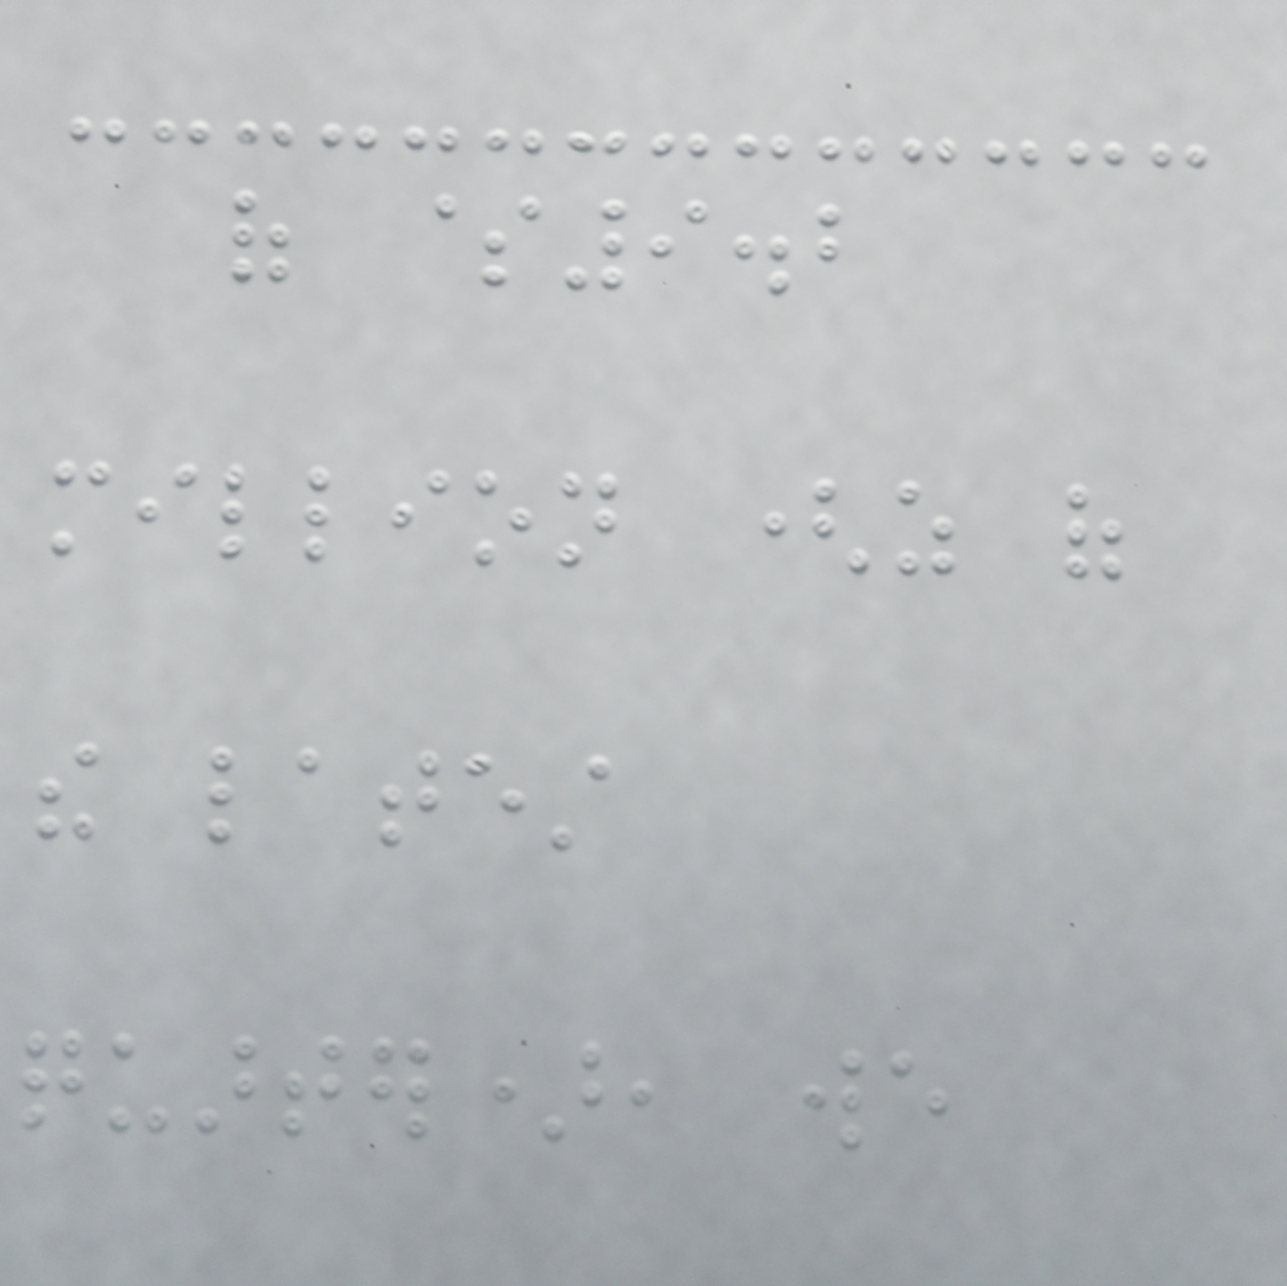of $9.2
million (as of
the latest
quarter), we
